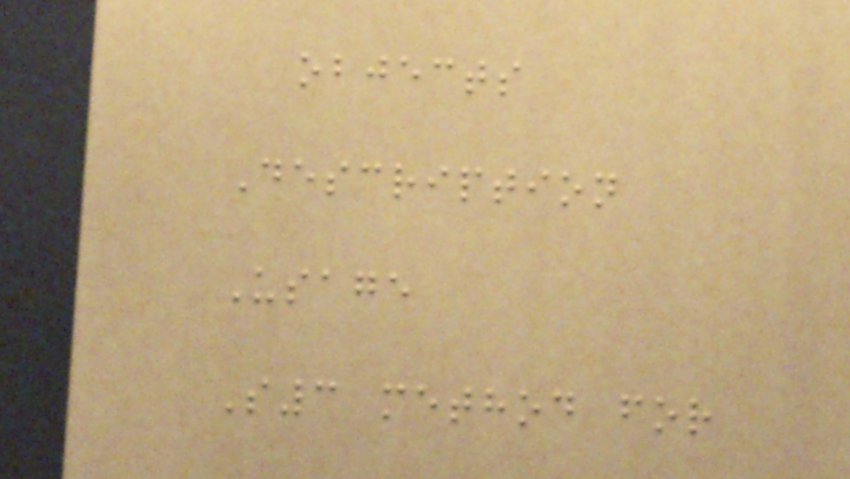objects
Description
Usage
S3 method for
